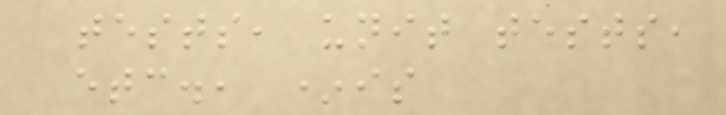tests, unit tests,
etc., *is
